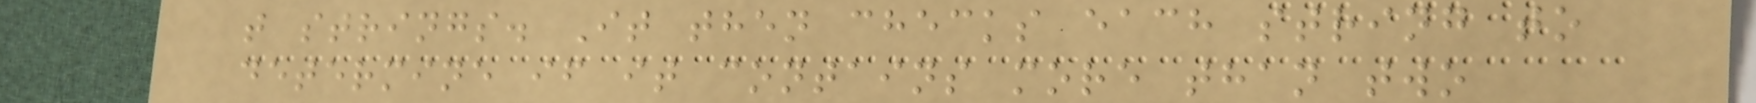t strings. It then checks each string to
determine if it contains more than two
